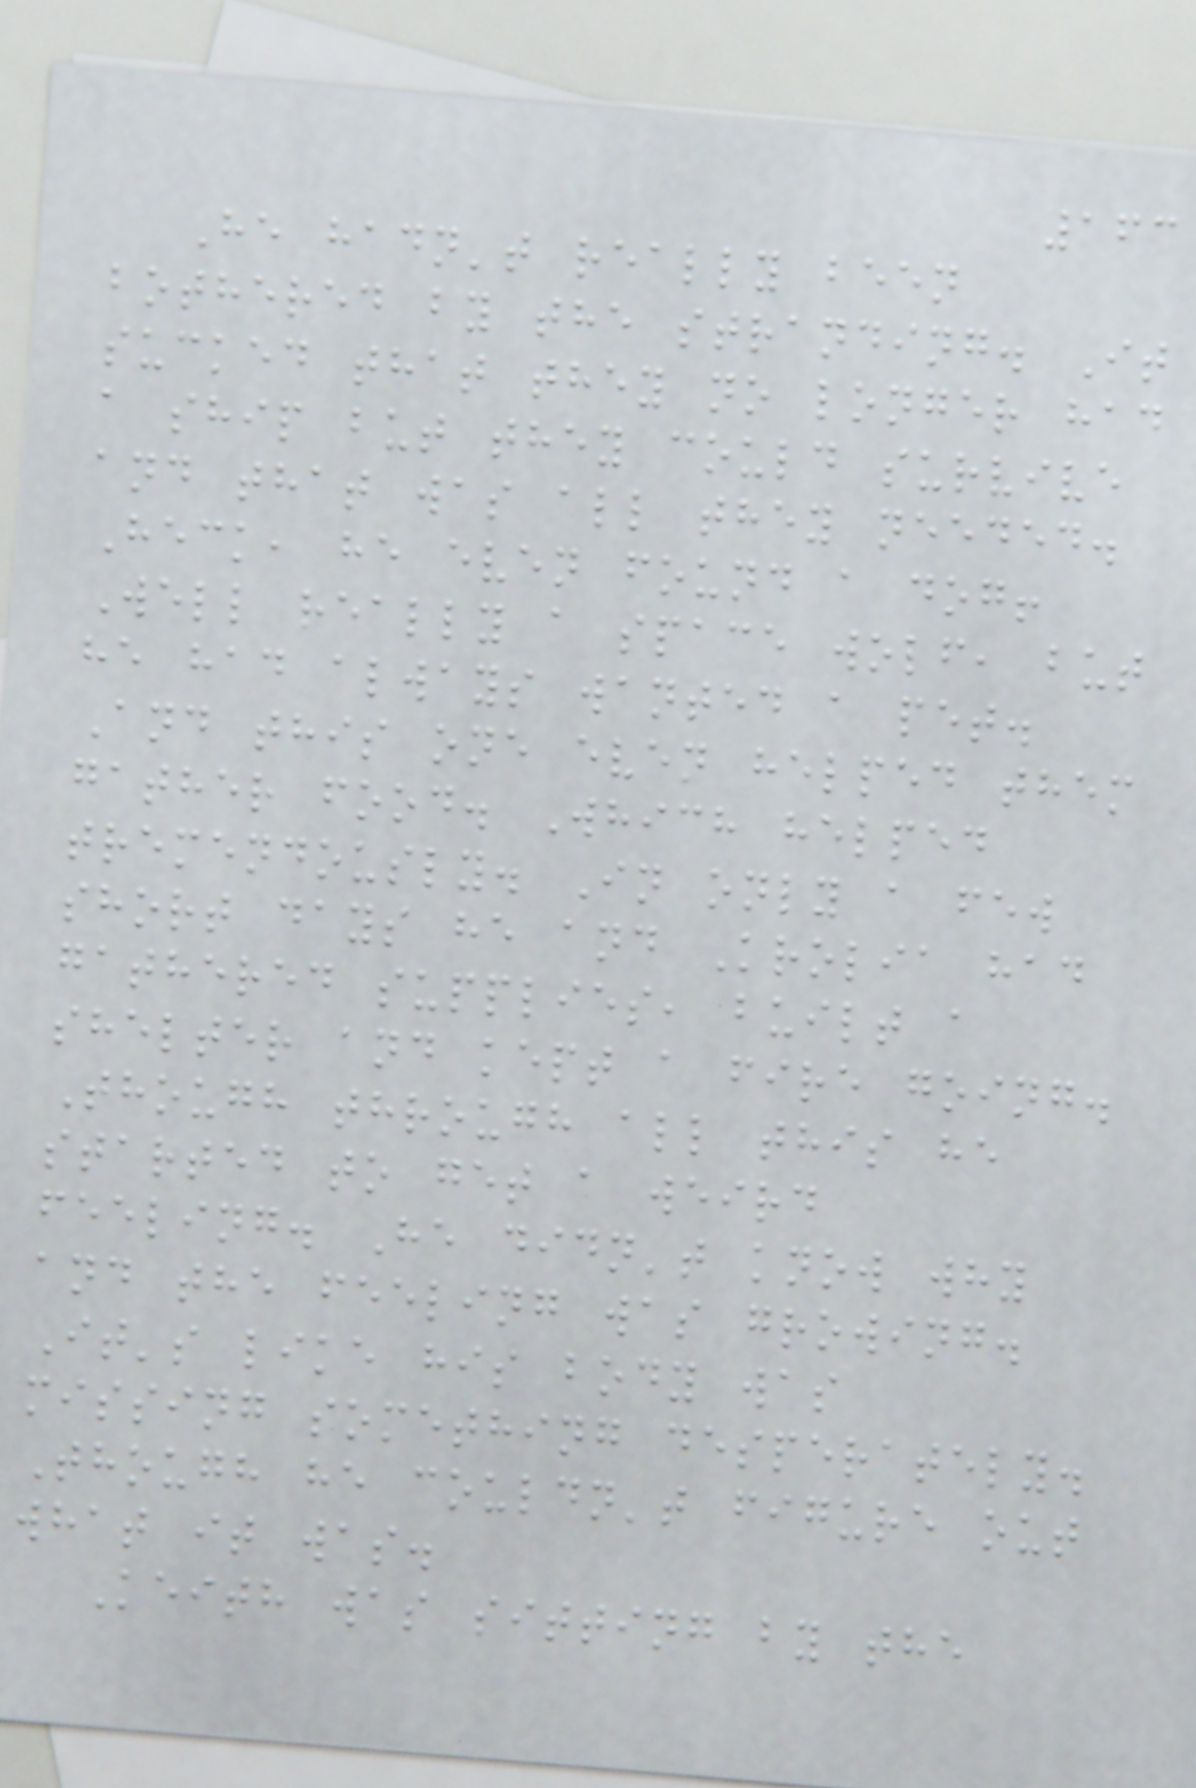163
He hadn't really been
bothered by the stranding. It
sucked that they no longer had
a ship but they could survive
and that was all they needed.
Heck, he even found a dog!
Well really a space wolf, but
he had always wanted a pet.
And this one even helped them
gather food. Which helped
tremendously. In only a few
short days he and Krolia had
gathered supplies, built a
shelter and kept a fire going.
Though through all this he
started to get a weird
feeling. He didn't know why
and the feeling was growing.
It's like his body was
missing something desperately.
Though he couldn't figure out
what it was.
Keith was sitting by the
